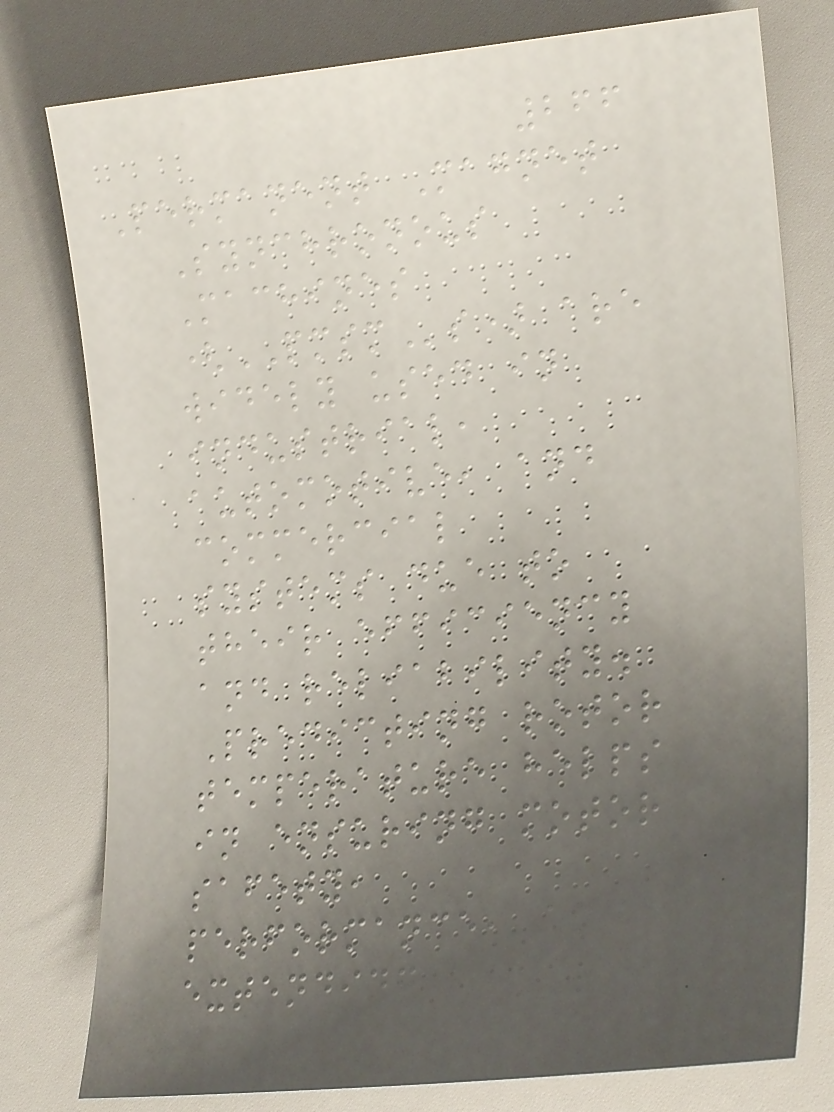266
Permanent Magnet
Synchronous
Machines
(PMSMs) are
widely used in
industrial,
automotive, and
commercial
systems due to
their efficiency
and reliability.
Predicting rotor
temperature helps
in ensuring motor
safety,
performance, and
extending
